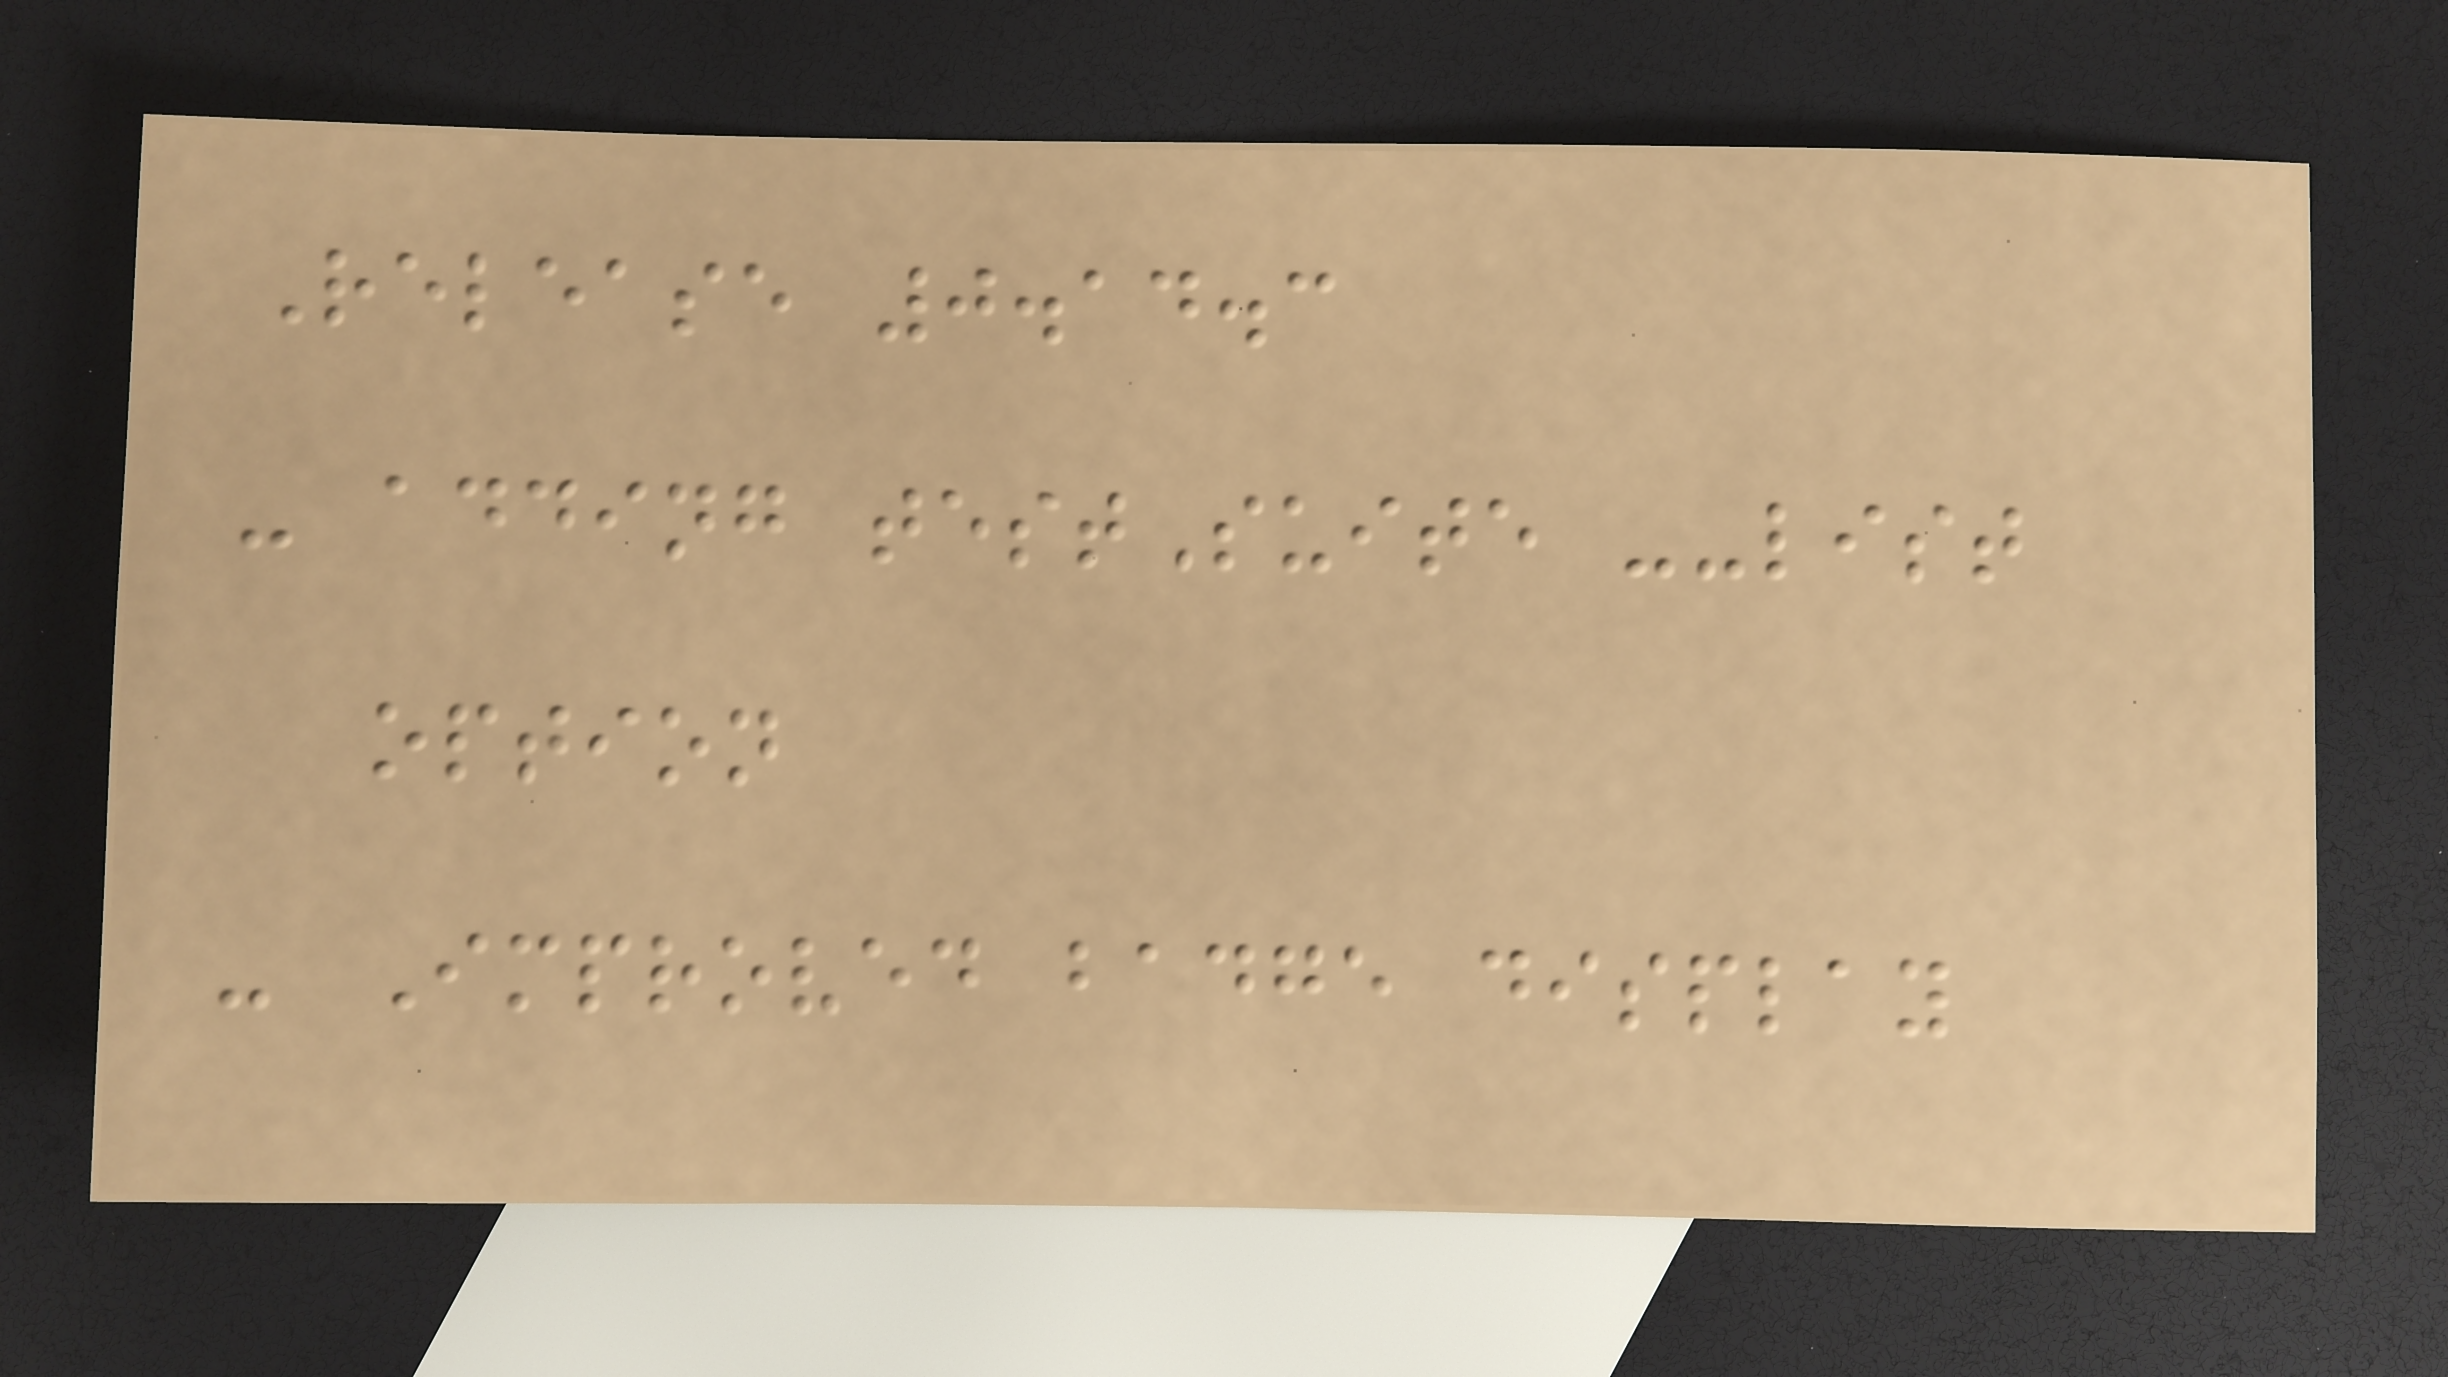Release 0.14.3
- adding testSuite --list
option
- Improved badge display
